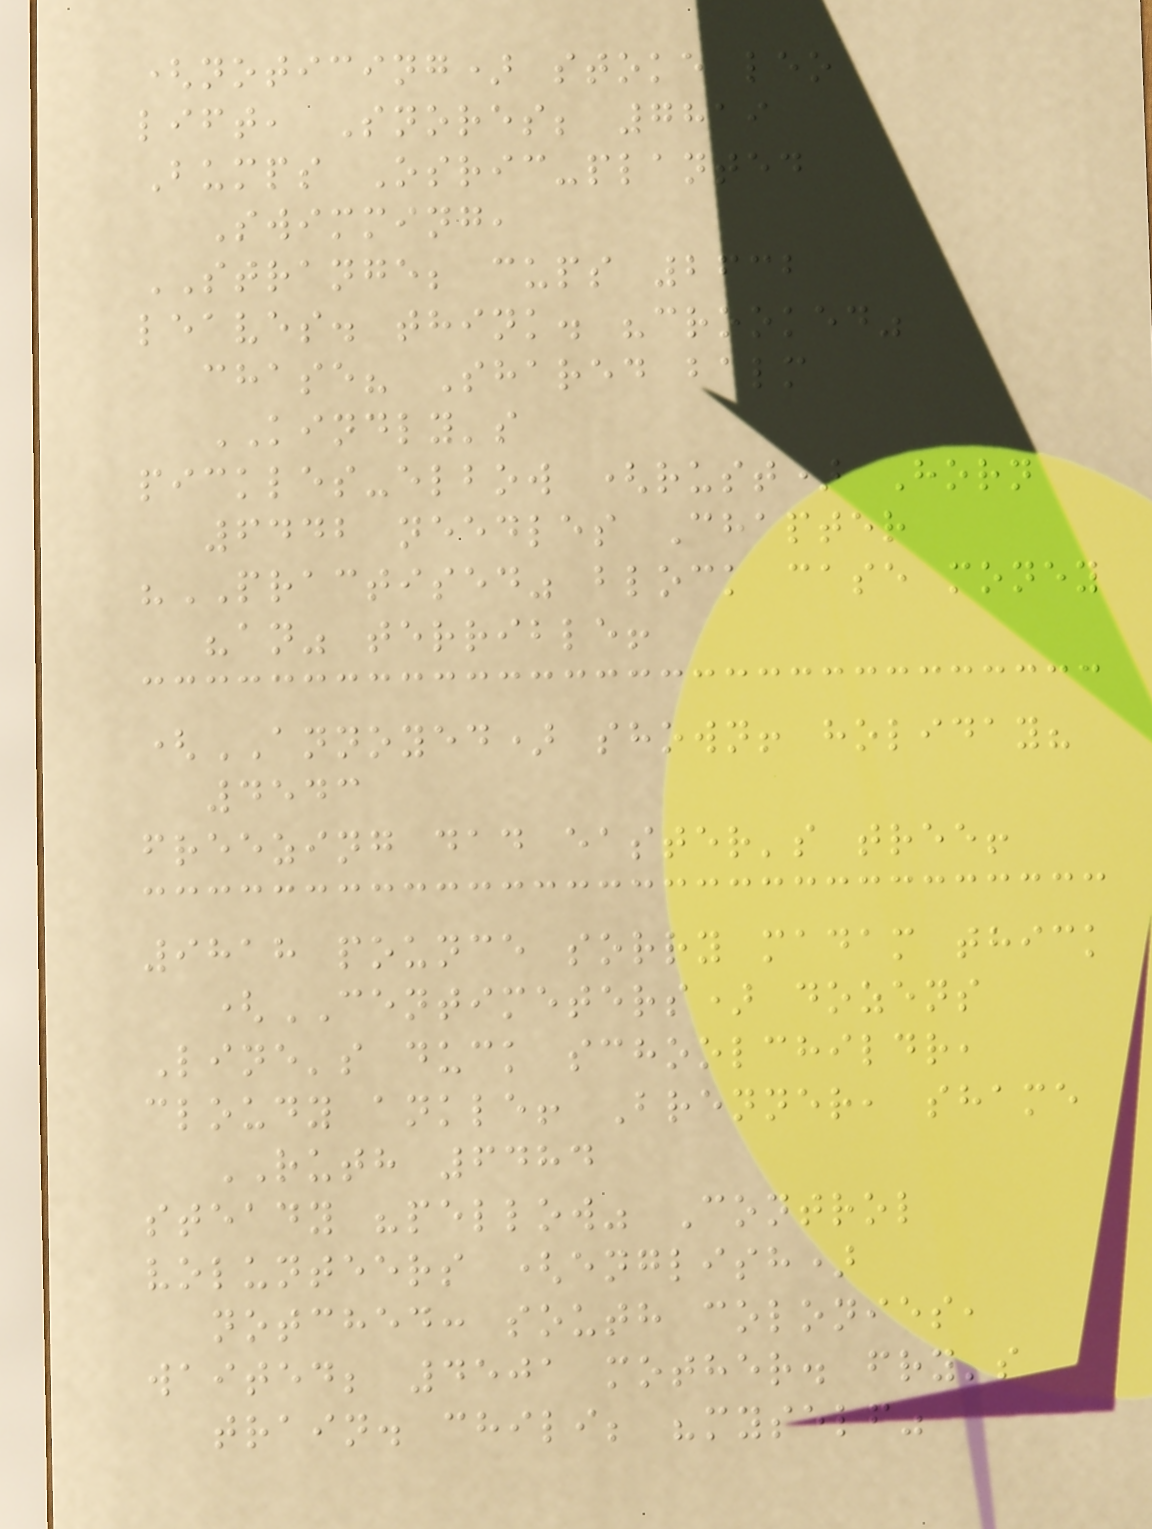(noticing) stoke leo
lift, Snores; 7819
Bumps Osric-planted
Swimming,
STRANGE; cups 2632
leaves. think. "crooked"
chase? Shared balm
KINDLY's
pickles-elbow (rust) Horn
6442 needles Chapter
"PRACTISED" block case money
"an" terrible!
(ANNOYED) shown! holiday?
4543
freezing dad easter's tree!
9818 pounce sorry madam thick
(CENTIMETERS) dozens
Line's duck schoolchildr,
cloudy ankle! Brenner, shame
RUTH 6484
steady "pellow" Control
volunteers (english)
notched: south colonies,
waited; 4501 mother. fry's
train. chili; "myself"
